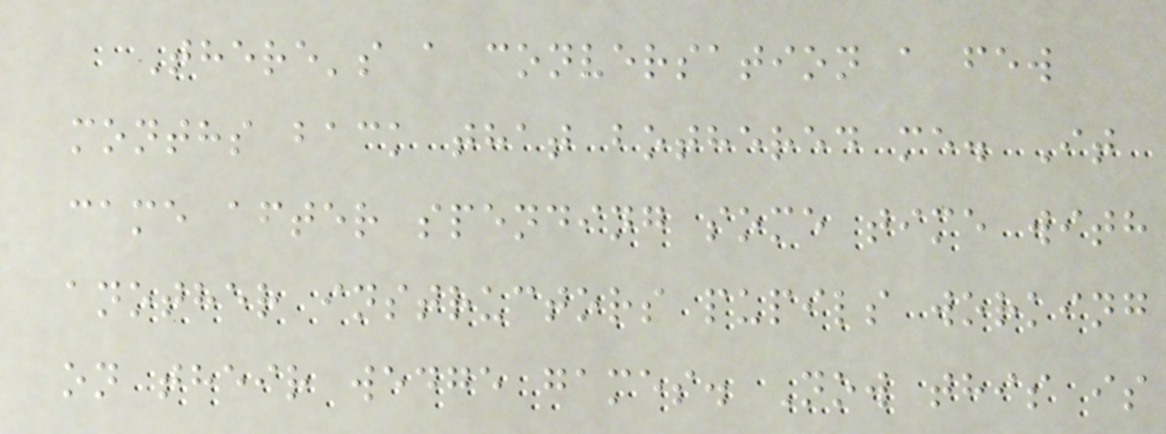There's a conversation a few
months back that bothered me. It
came after spending some time with
another instructors pupils working
on their wedge games. Now this is
